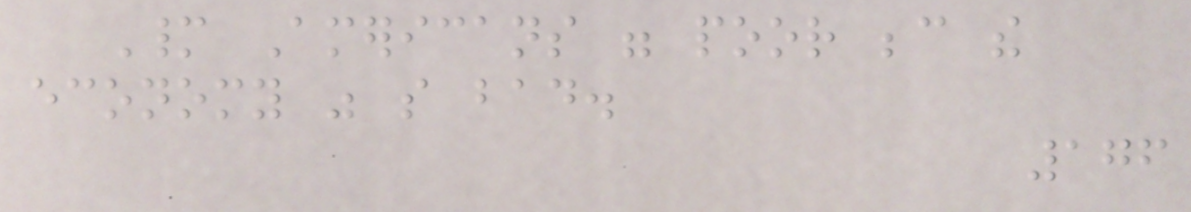Many Americans were poor because the
economy was so bad.
176
